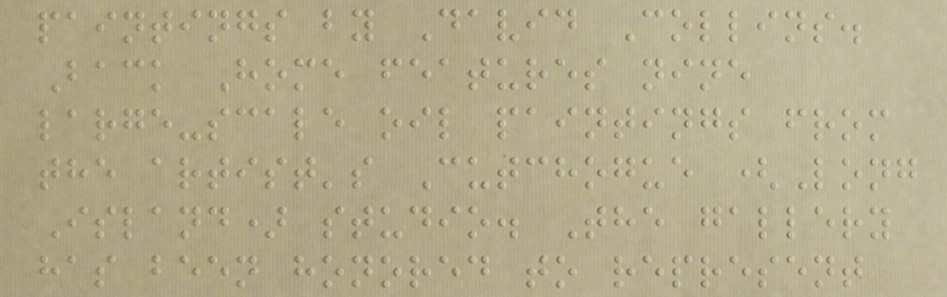paintings by David Collins.
Back Home features nine
large-scale oil paintings from
the artist's Cutchogue (Long
Island) studio. The gallery
has been honored to represent
